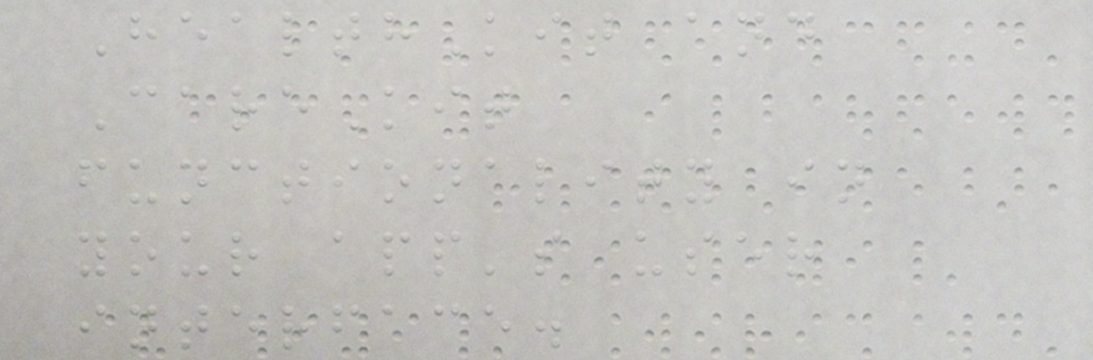HealthKit and
CareKit
functionality in
your app's user
interface.
